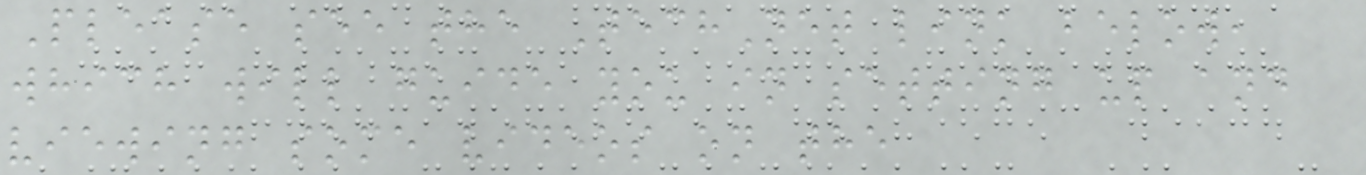Please see the TechNet link below,
which will guide you in setting up and
viewing some videos on the
